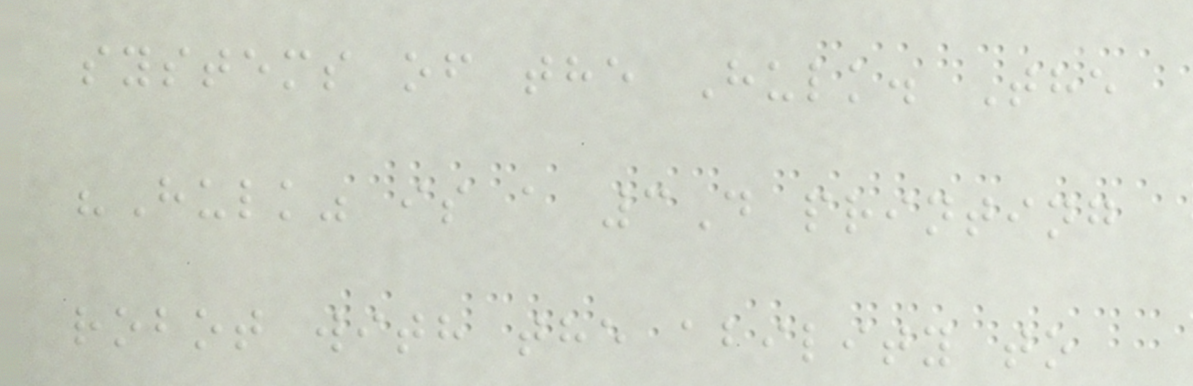systems of the Hulk. The
"Hulk" is a 3D printing
robot with the ability to
